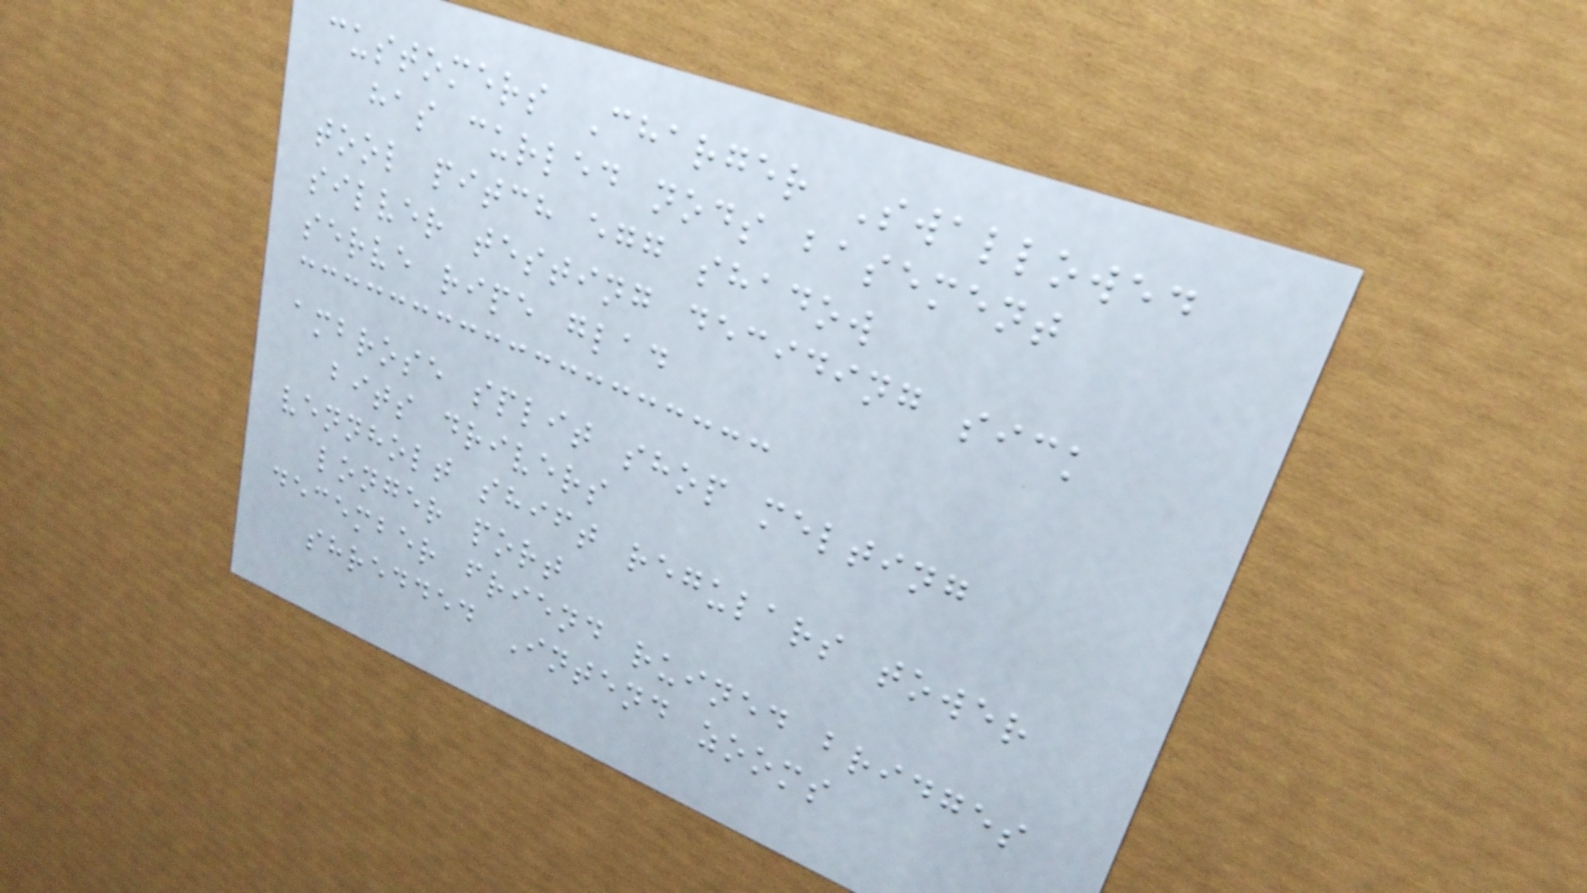customers Charger Swallowed
has curled nods basement
tool pitch egg shadow
silver testing deciding sick
serve ripe glad
ambrose split shop melting
bits drivers
vennholt shift regulars tower
longer port
december friend ruined bridges
shredded Intend zooms
